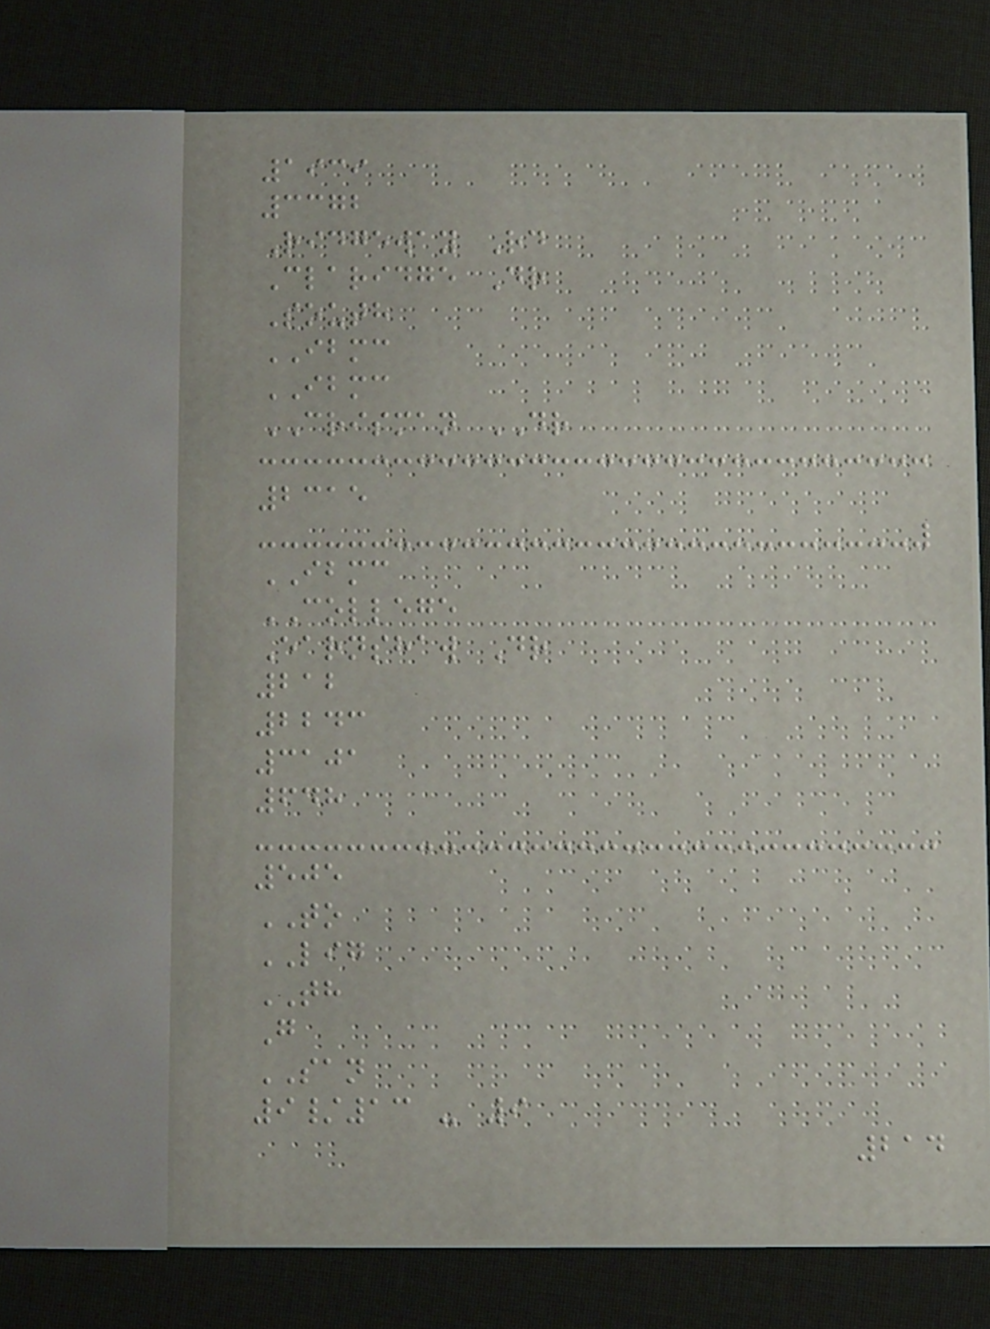1939
3372
Ridgeway Rd
Claridge Dr
South
IBMC
IBMC
CRISMAN DR
2315
IBMC
COLLEGE
Earnshaw Dr
212
2243
3101
648
505
TO
LIG
TH
G
SAN
9/13 - 9
214
